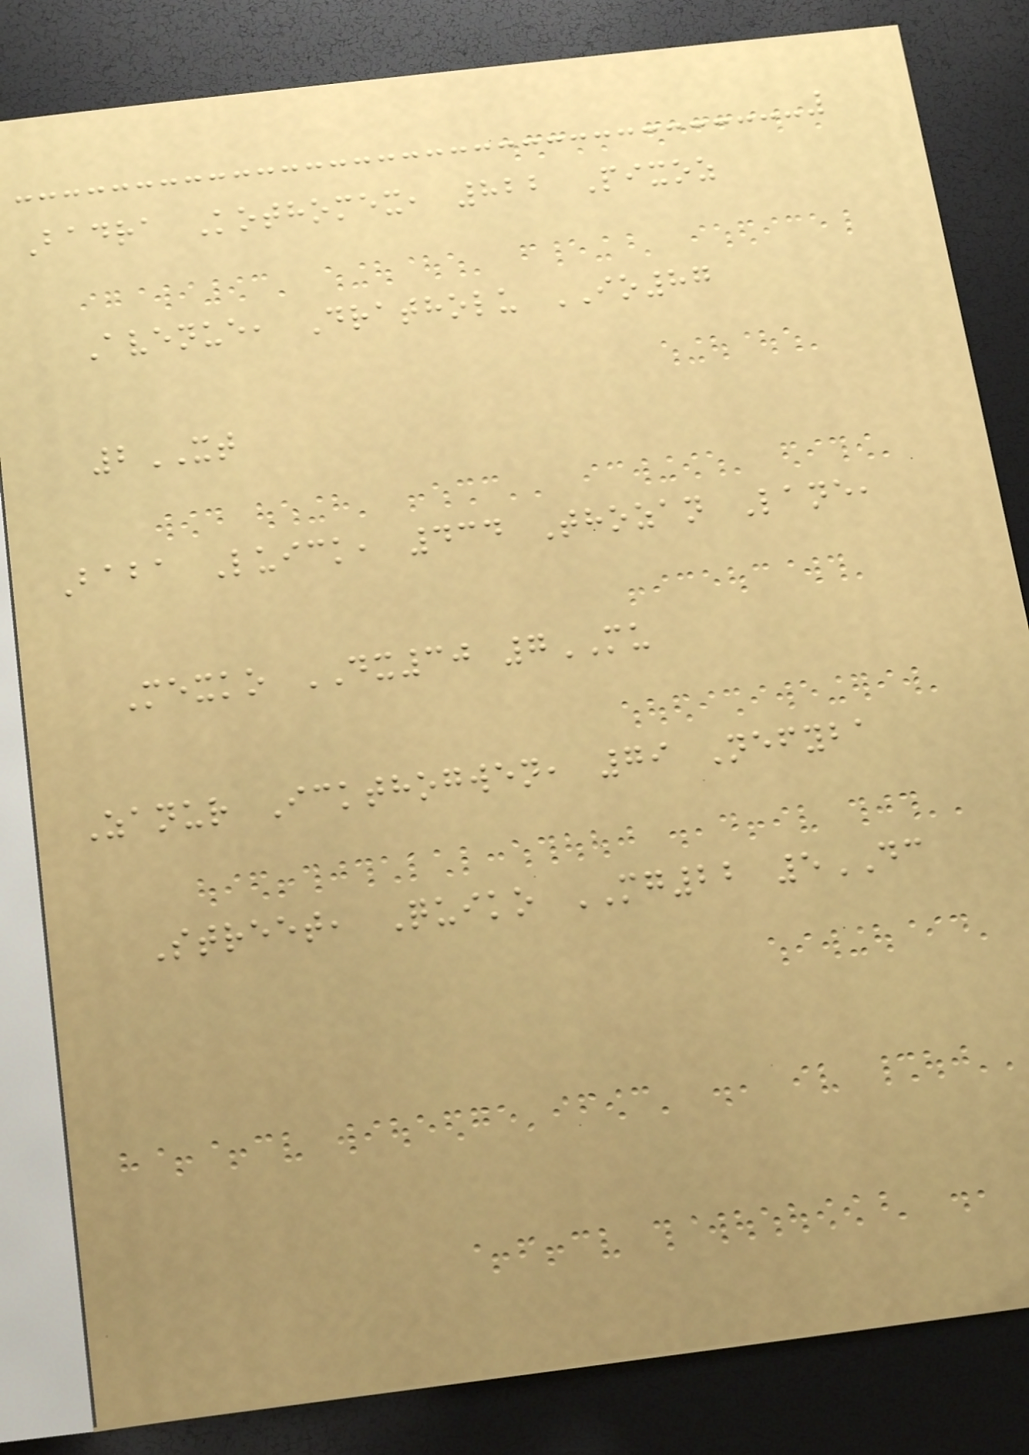Badra Kothomex, 822 Pixoz
Avenue, Dratholu IO87
2XT
Baba Luick, 434 Thozan Lane,
Mexko DX30 7MU
Zanur Ickthogwen, 79 Nefyba
Street, Quiko MG22 5DC
